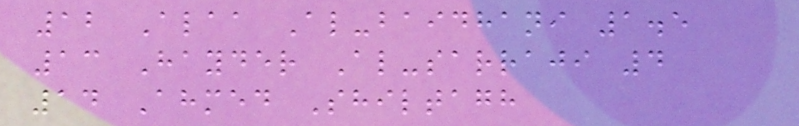12 Alaa Al-baidhani 1.5
13 Hayder Al-sarraji 4
14 Ahmed Shiltagh
